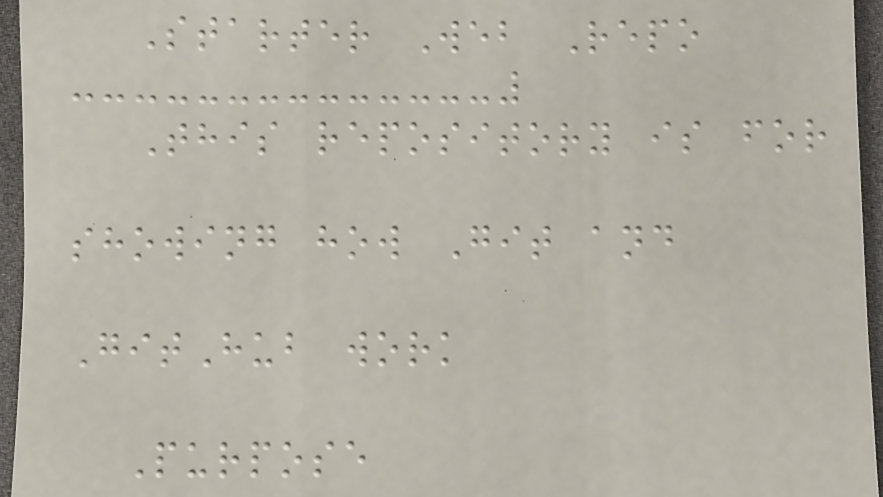Starter Web Repo
This repository is for
showing how Git and
GitHub work
Purpose
